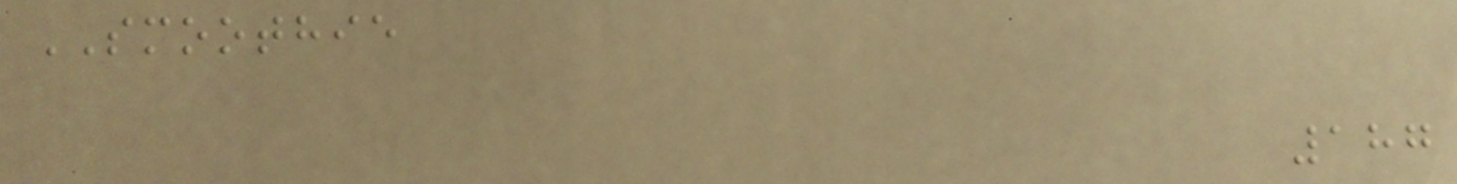SMOOTHIE
187
